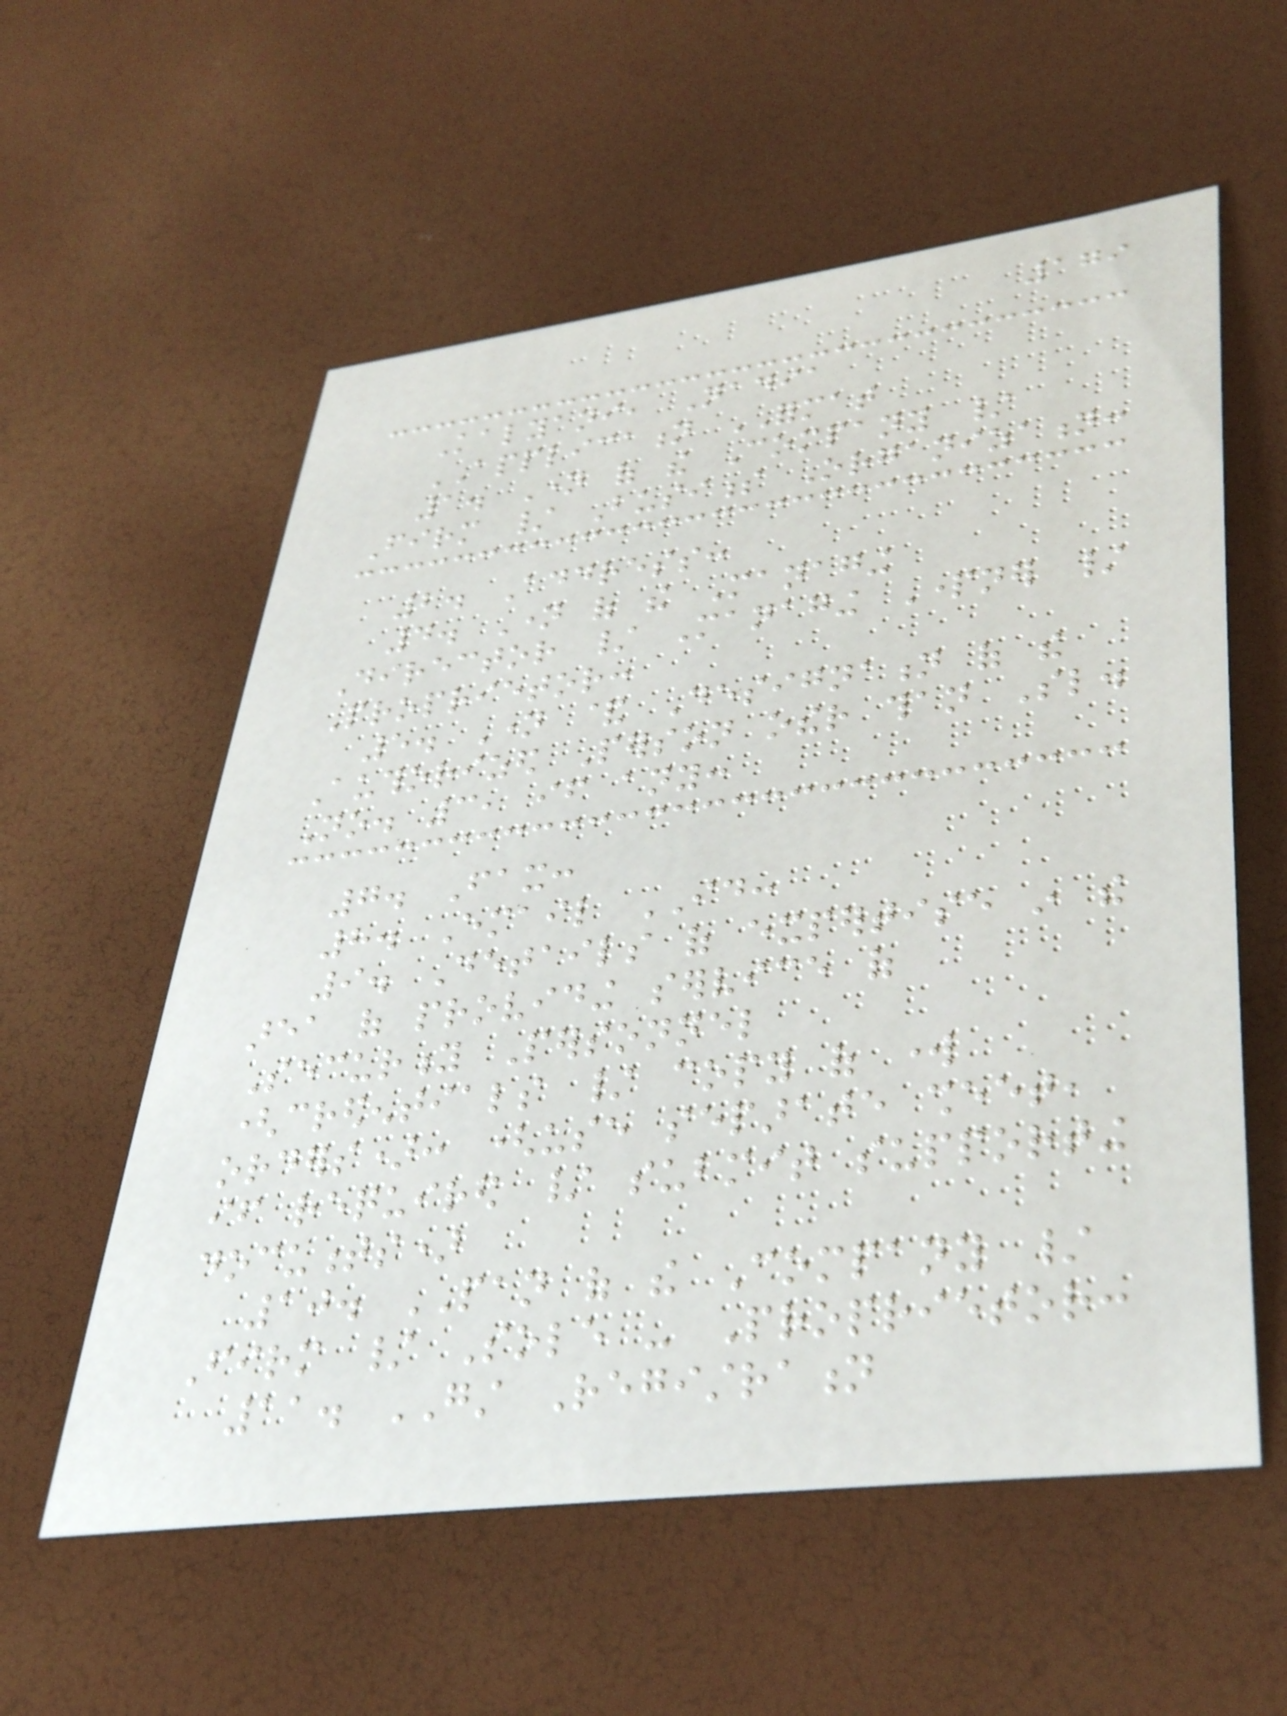179
Kalyani, Nadia
APPLICATION FORMAT
1. Name of the Company /
Firm / Business Organization:
2. Address:
4. Name of the Managing
Director / Managing Partner /
Proprietor:
5. Name & Designation of the
Authorized Person other than Sl.
No. 3, if any:
7. Fax:
8. Email ID:
9. Details of expertise in the
area of providing service of
Security Personnel
(credentials / copy of work
orders): (use separate sheet,
if required / submit supporting
documents)
10. PAN of the Company /
Firm / Sole - Proprietor:
11. GST Registration
